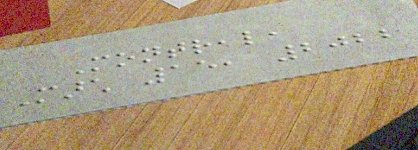Montreal,
March 15, 2022
